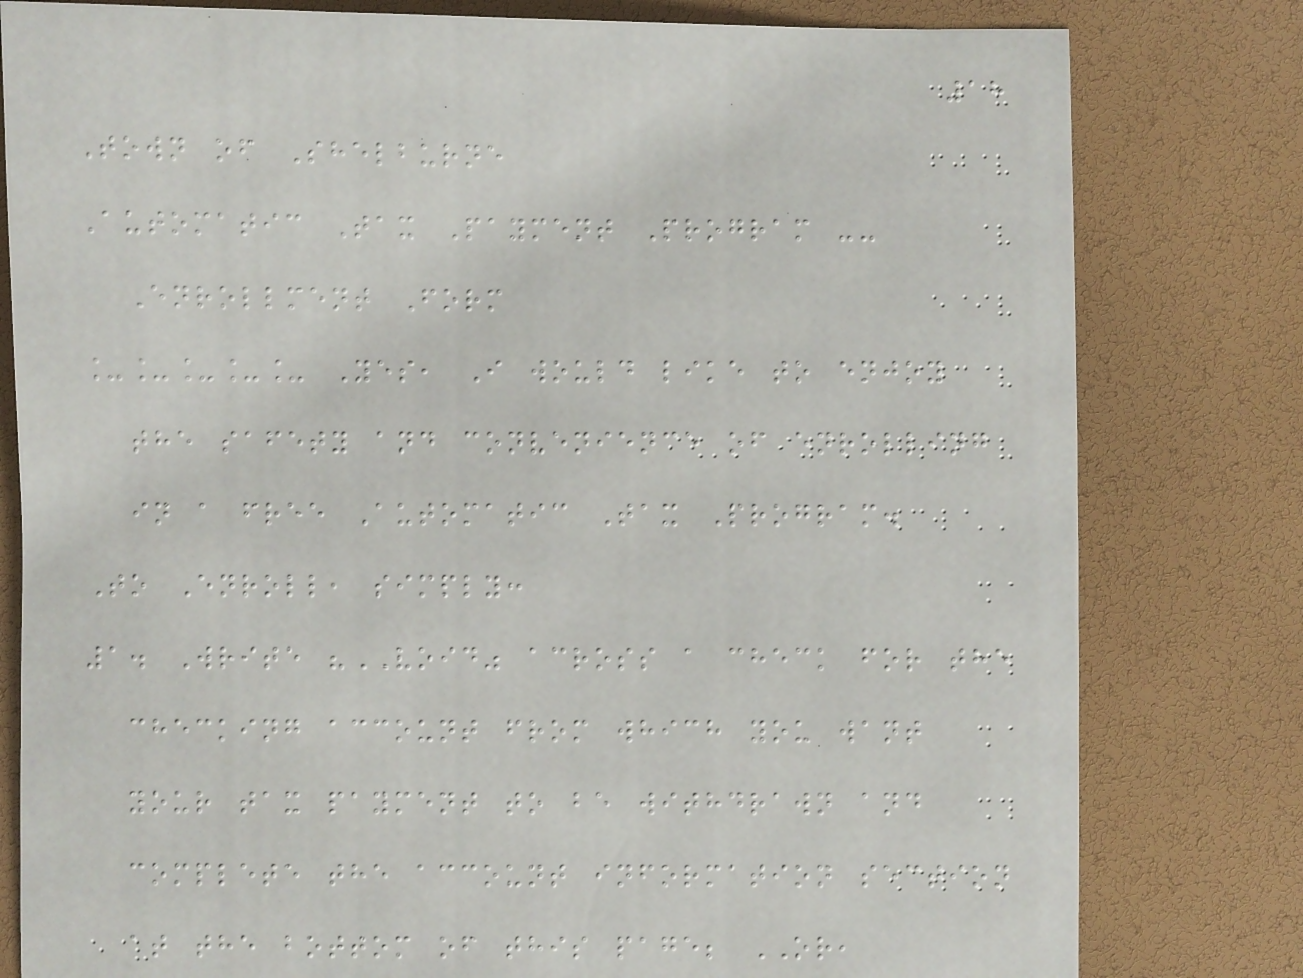18
Town of Shelburne
Automatic Tax Payment Program --
Enrollment Form
_____ Yes, I would like to enjoy
the safety and convenience of enrolling
in a free Automatic Tax Program.
To Enroll, simply:
1. Write "VOID" across a check for the
checking account from which you want
your tax payment to be withdrawn and
complete the account information section
at the bottom of this page; OR,
